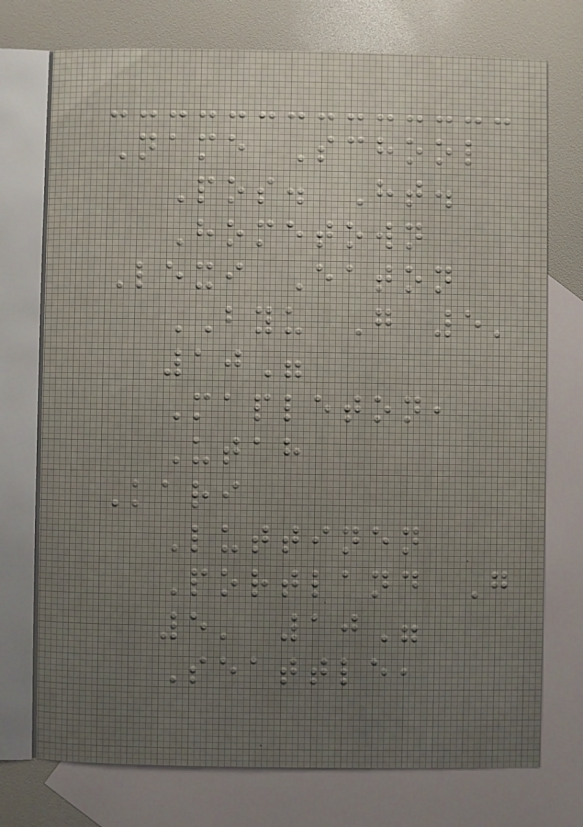Name School
Pos. Ht.
Hometown
Lexi Eaton
BYU G 5'
10"
Mapleton,
Utah
Kari
Luttinen
Portland G
5' 10"
Seattle,
